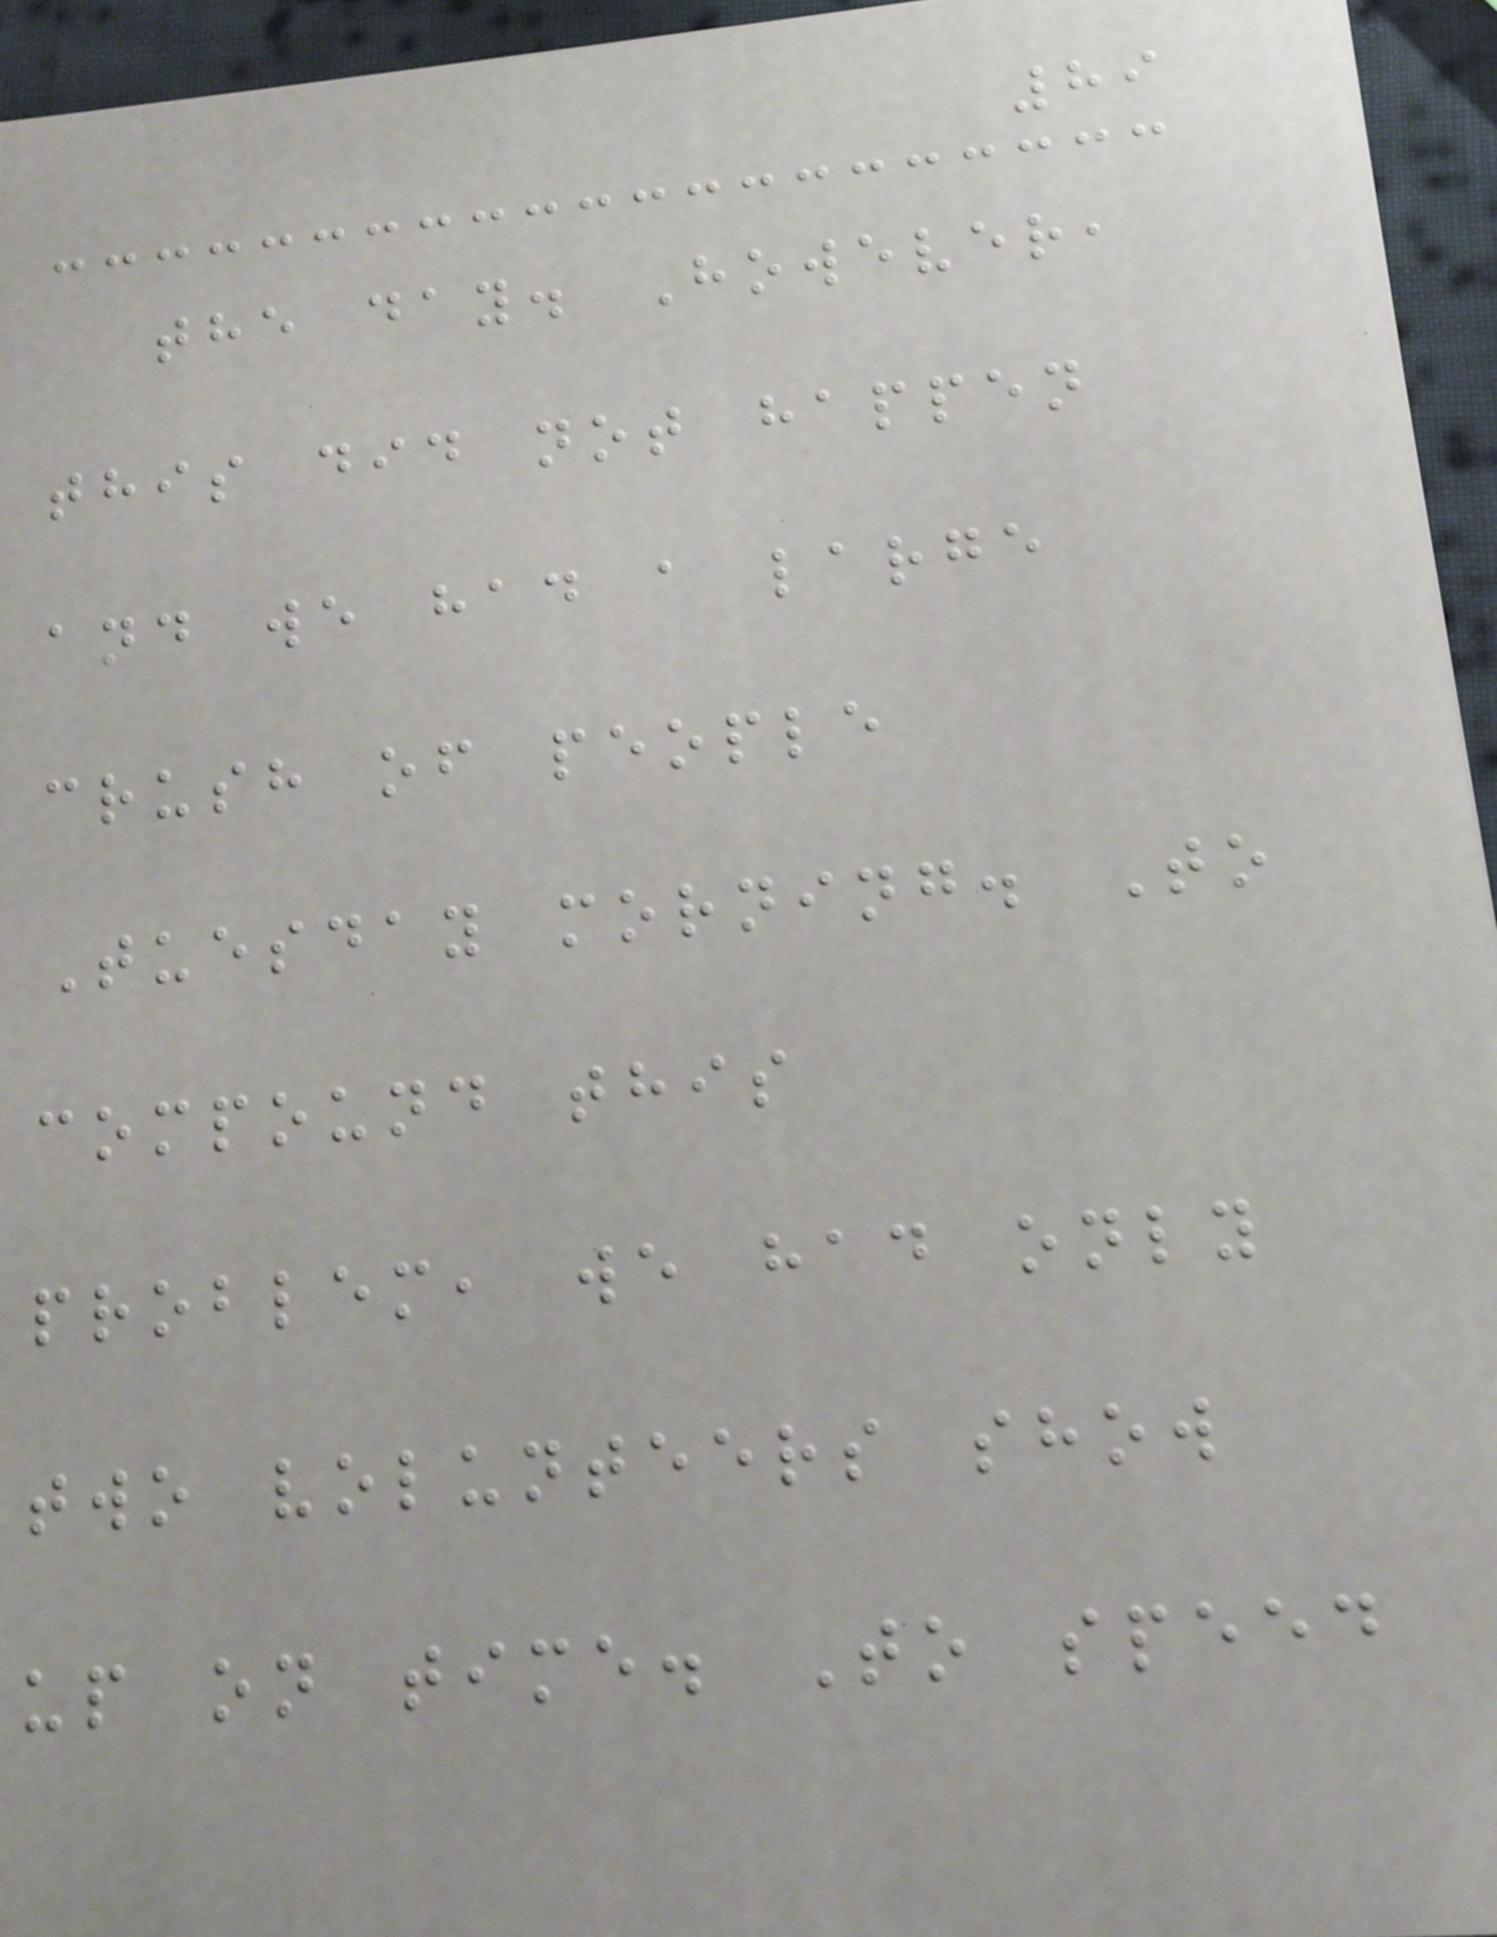89
the day. However,
this did not happen
and we had a large
crush of people
Tuesday morning. To
compound this
problem, we had only
two volunteers show
up on time. To speed
